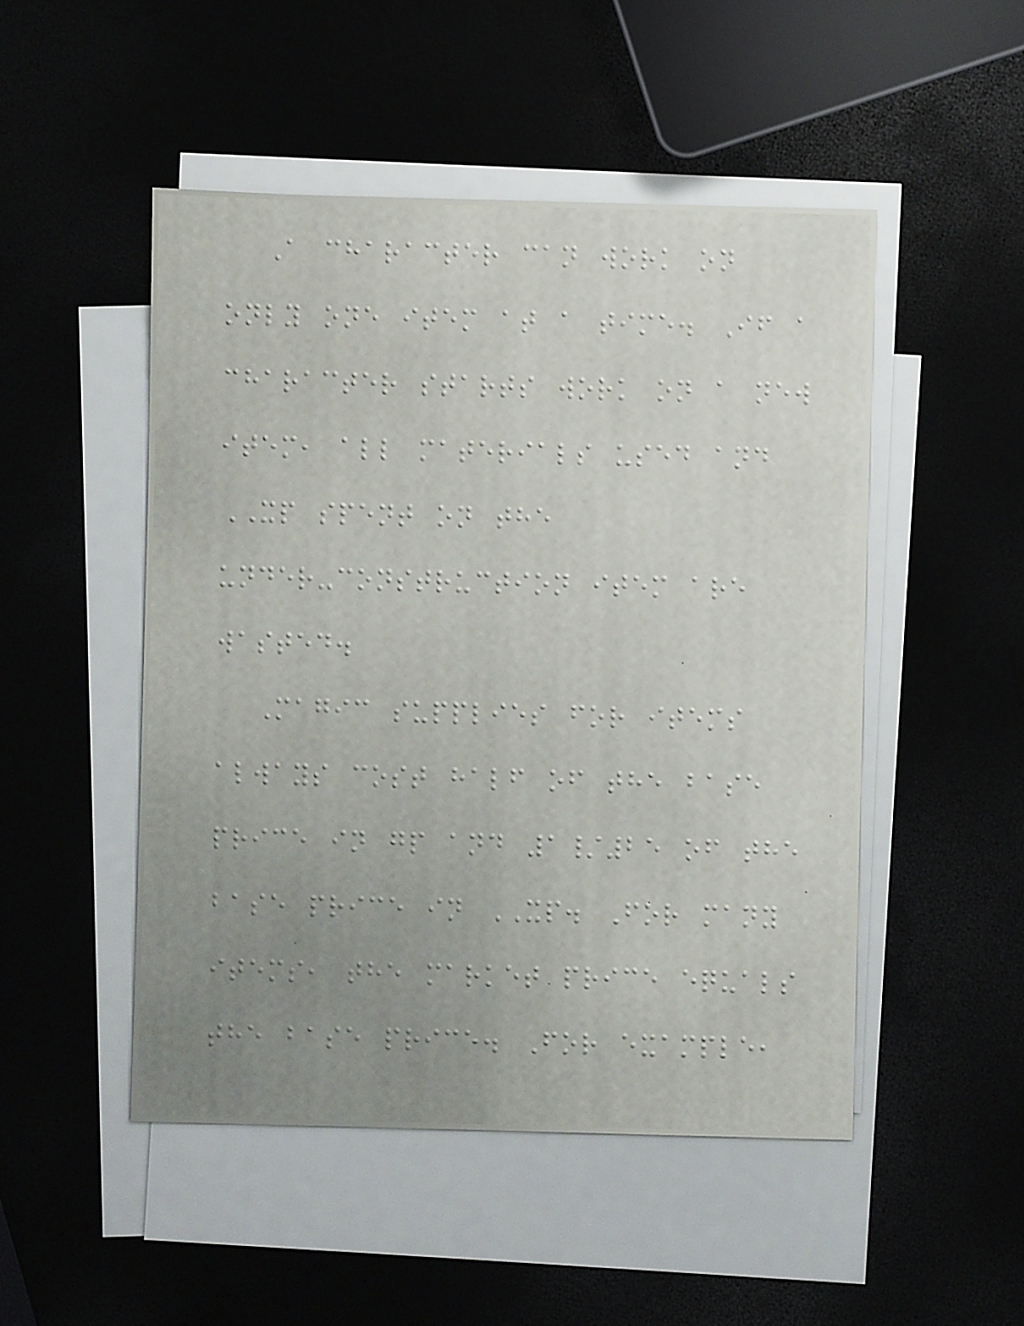A character can work on
only one item at a time. If a
character starts work on a new
item, all materials used and
XP spent on the
under-construction item are
wasted.
Magic supplies for items
always cost half of the base
price in gp and 1/25 of the
base price in XP. For many
items, the market price equals
the base price. For example,
